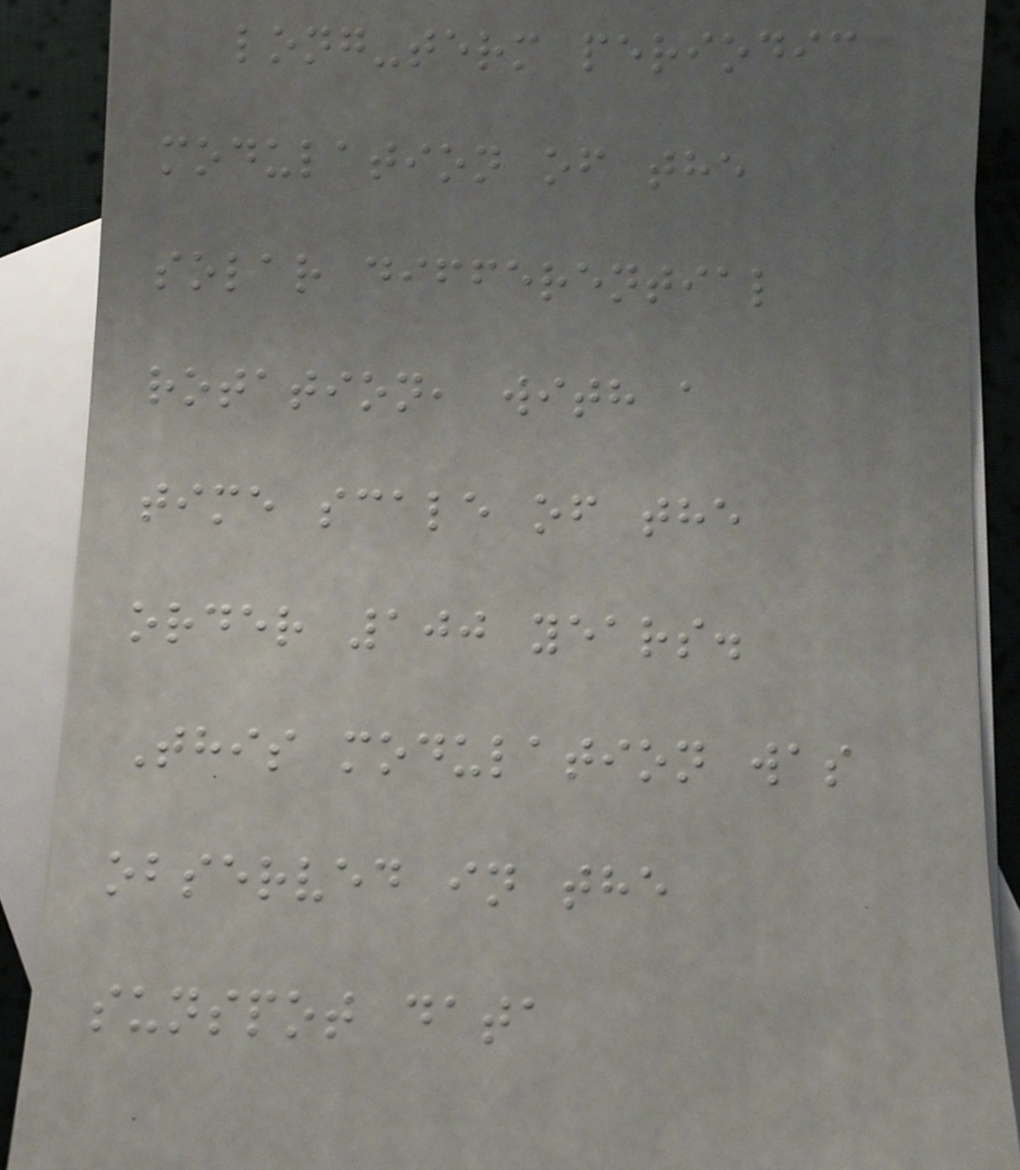long-term periodic
modulation of the
solar differential
rotation, with a
time scale of the
order 100 years.
This modulation was
observed in the
sunspot data
